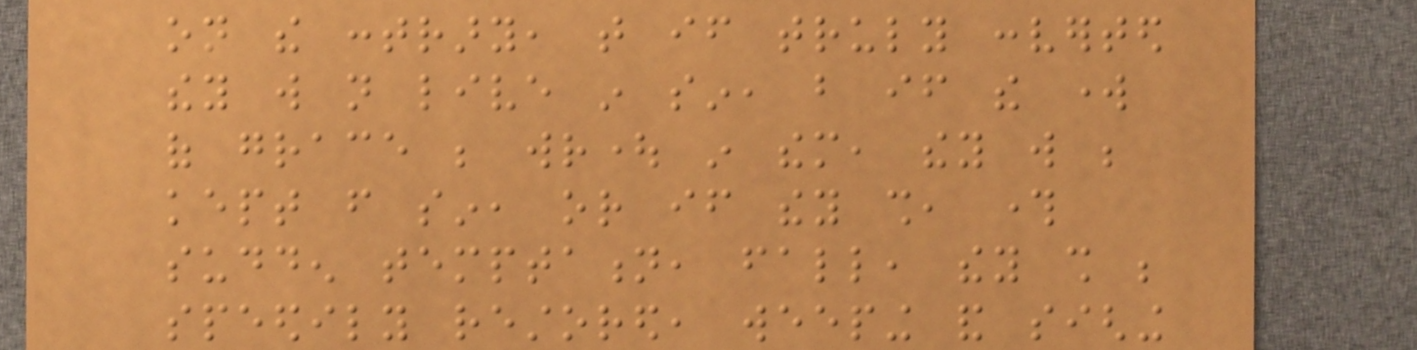on the contrary, that if truly converted
they will not live in sin, but if the work
of grace be wrought in them, they will be
kept from sin, or if they shall, through
sudden temptation, fall, they shall be
speedily restored, weeping and sighing
